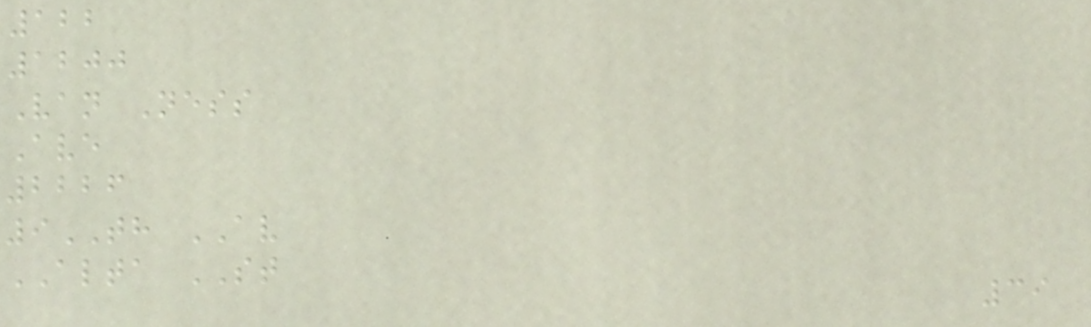122
1200
Van Ness
Ave
2226
9TH AV
ALTA ST
39
